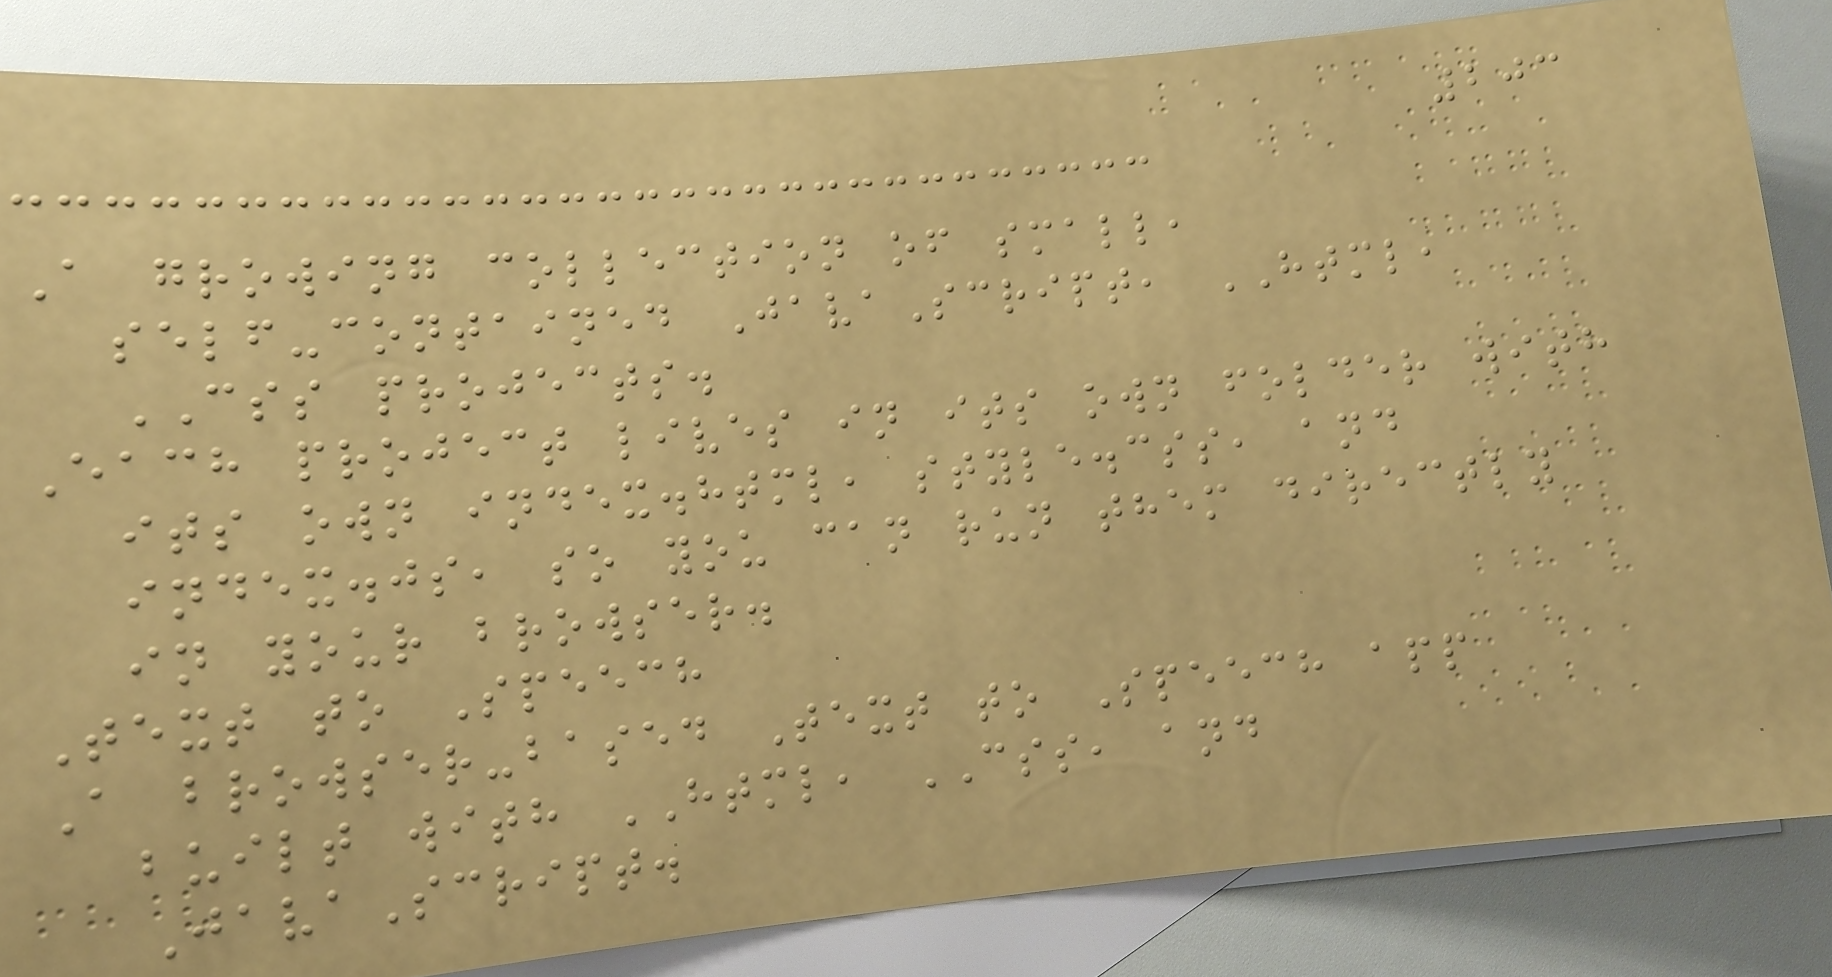203
A growing collection of small,
self-contained JavaScript, HTML,
CSS projects.
Each project lives in its own folder with
its own index.html, style.css, and
index.js, so you can run them directly
in your browser.
Text to Speech
A browser-based Text to Speech app
built with HTML, CSS, and
JavaScript.
